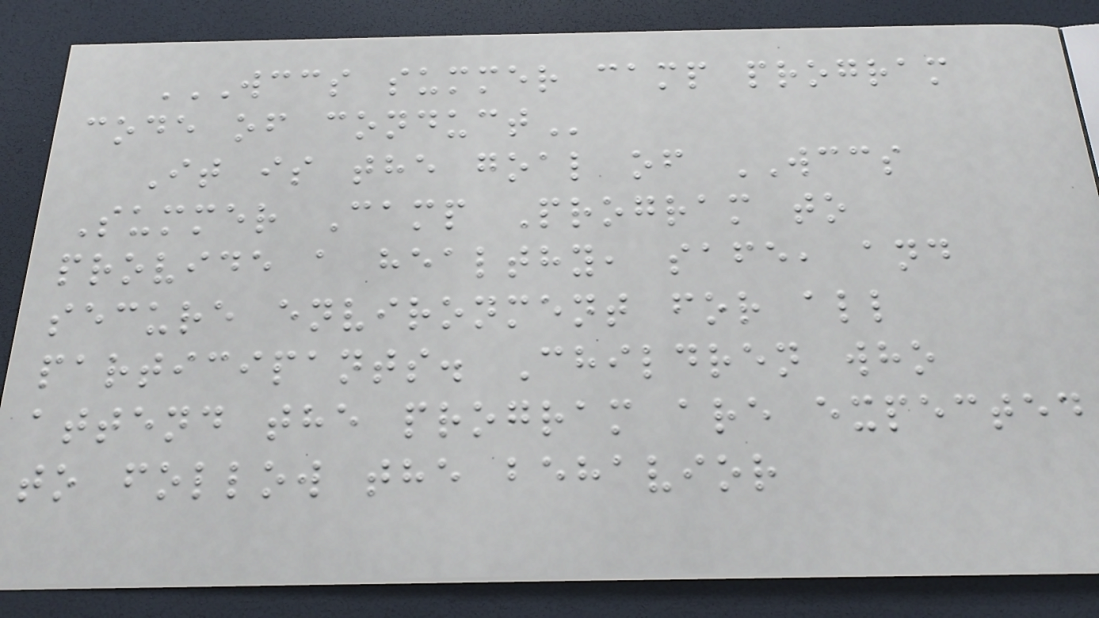WCCS SUMMER CAMP PROGRAM
CODE OF CONDUCT
It is the goal of WCCS
Summer Camp Program to
provide a healthy, safe, and
secure environment for all
participants. Children who
attend the program are expected
to follow the behavior
